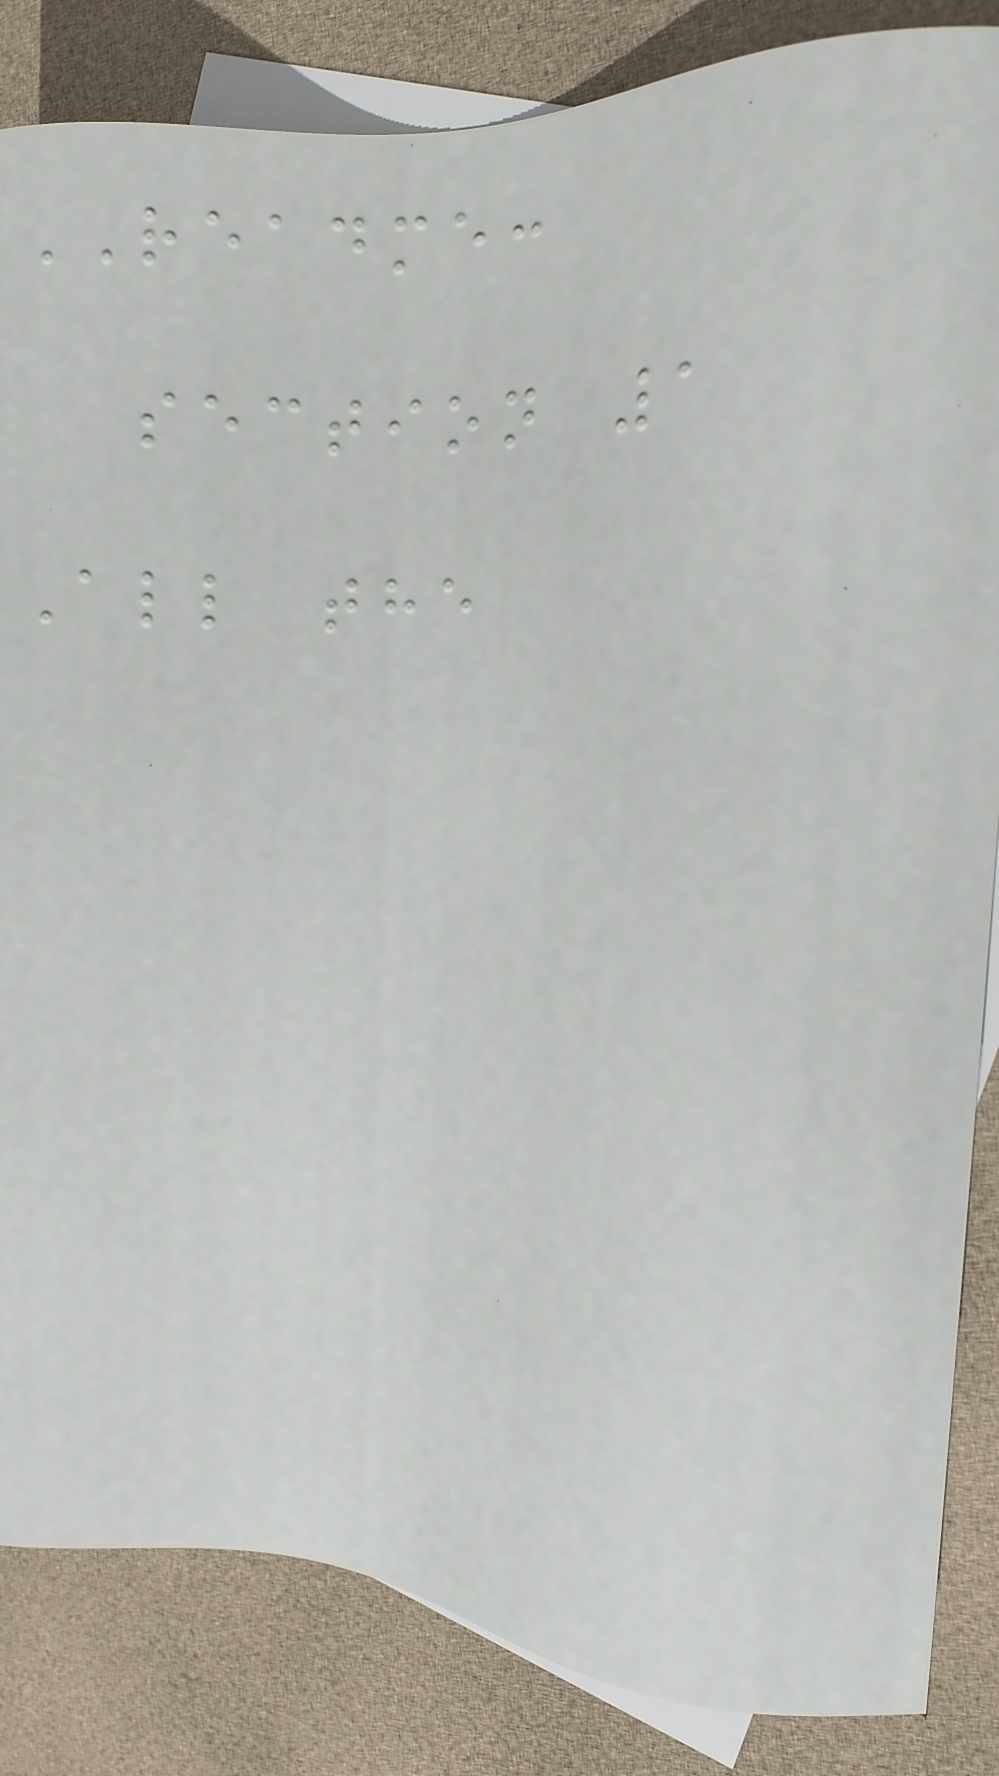README:
section 1
All the
